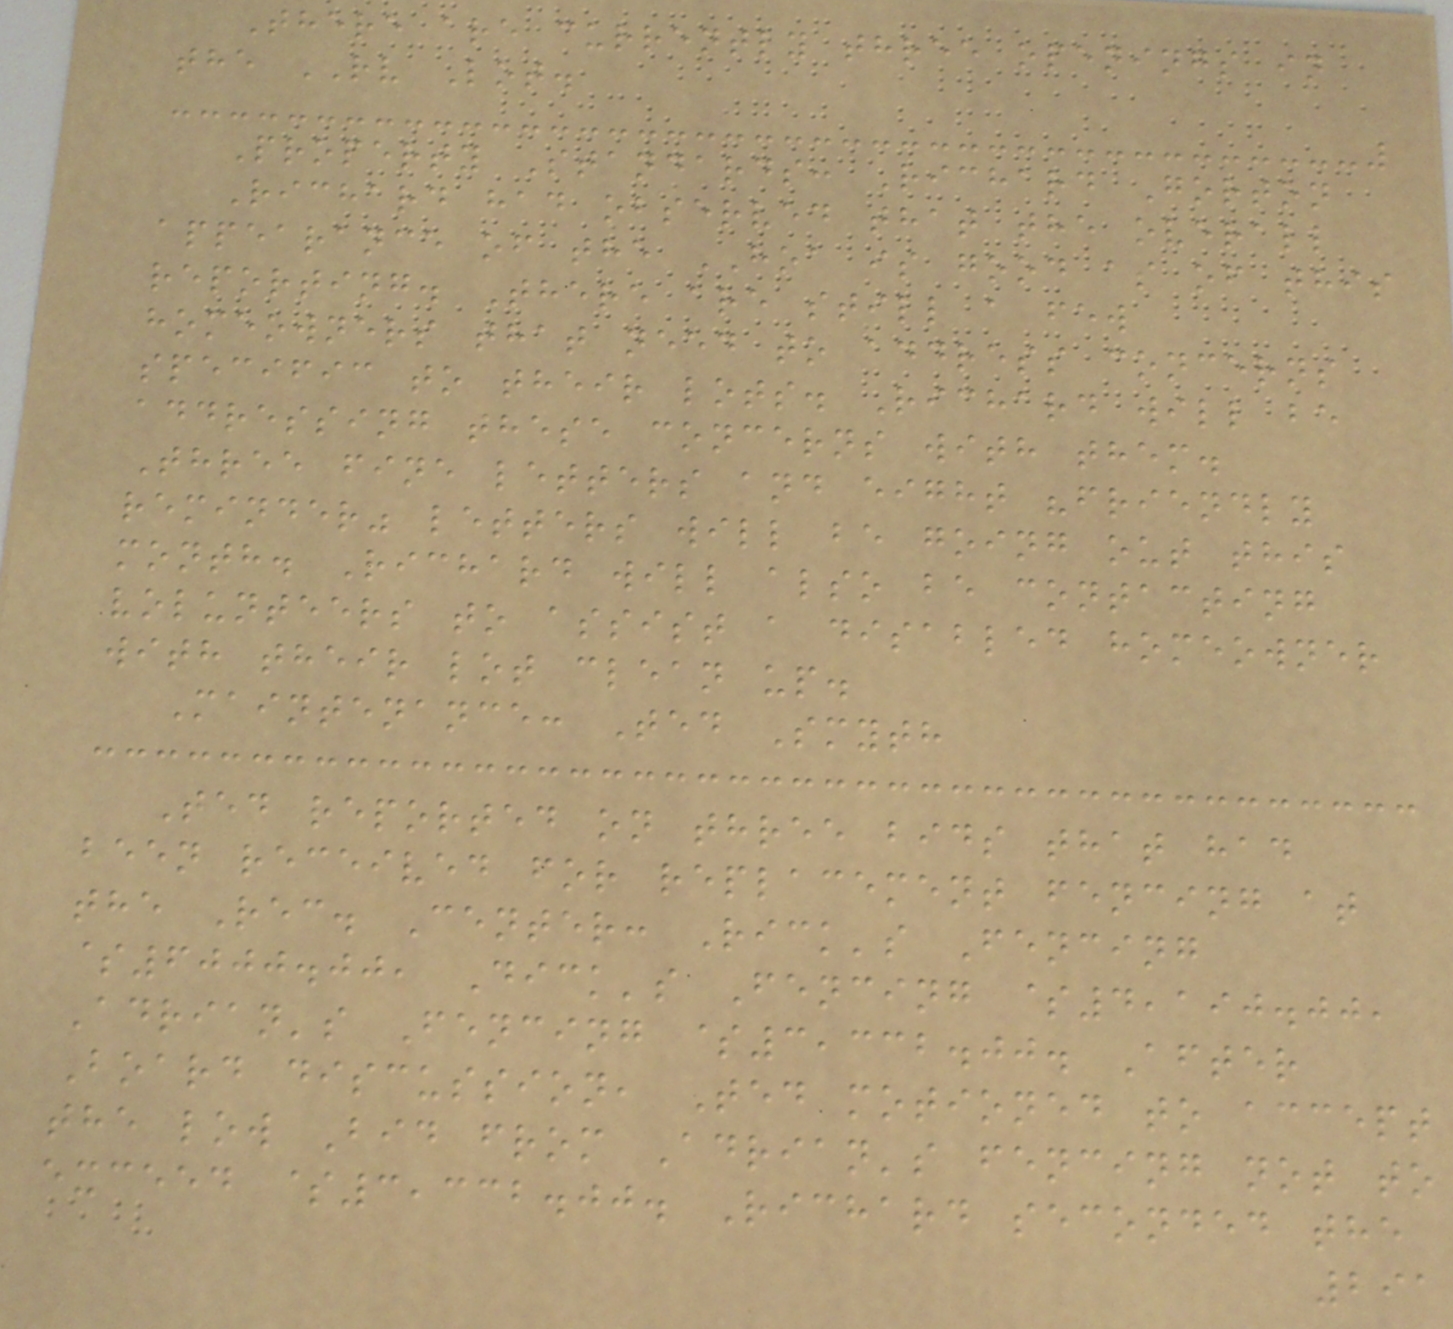There are currently three openings in
the RV Lot.
Property Standards: Richard Gorton
Richard had observed that the overall
appearance of the HOA is good as of this
reporting. There are still a few
homeowners that need to address concerns
specific to their lots. Richard will be
addressing these concerns with them.
Three fine letters and eight "friendly
reminder" letters will be going out this
month. Richard will also be contacting
volunteers to assist a disabled homeowner
with their lot clean up.
Maintenance: Ted Smyth
Ted reported on three bids that had
been received for replacement fencing at
the Rec. Center: Rick's Fencing
$6000.00, Dick's Fencing $4,190.00,
Adrian's Fencing $3,332.00. After
Board discussion, Ted motioned to accept
the low Bid from Adrian's fencing not to
exceed $3,332.00. Richard seconded the
291
